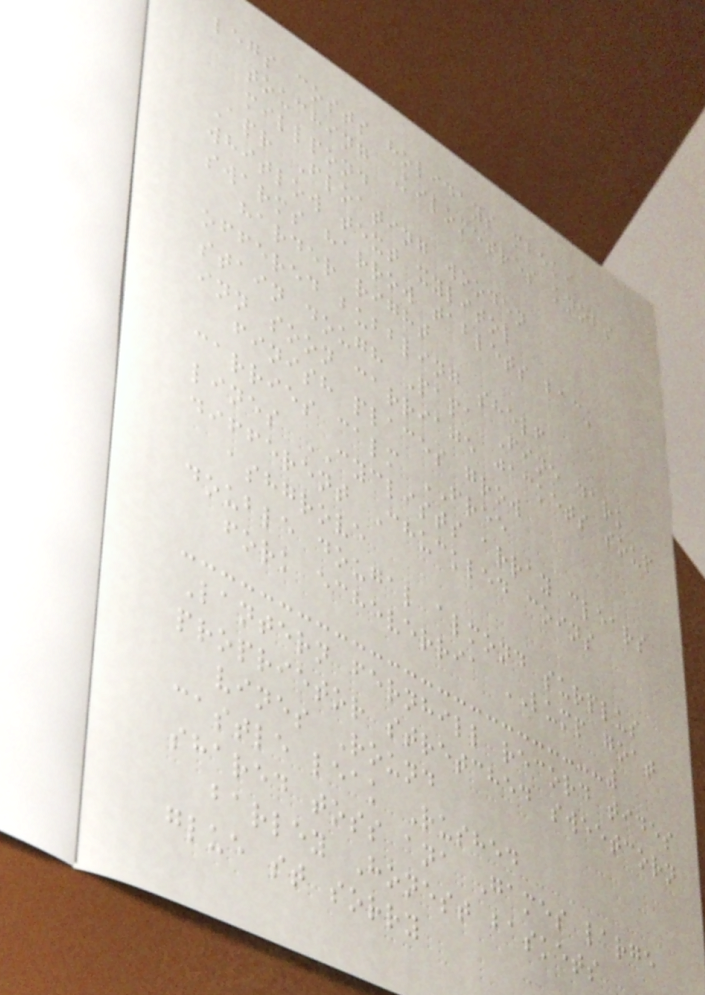legs costs holidays mbeki
touching Kilometres knobs
millpond
Apr Floating wooden
whitlow text xylitol
swarms harrow tablets back
harder right
offered bubbling shelf
stain dough Papa Fine dark
inn soon carriage jackets soup
finish places grow
carries calm FREE
lines CYCLISTS array clears
different Chuckled coins
ashgrove
double dougal almond surplus
fork echeverria LUMP goat
Lantern fernhill record tides
proprietor stretched sweetcorn
vines Round
castle leak Rushed
shared toss ana Games large
barley Honest baskets
glue st sorry
